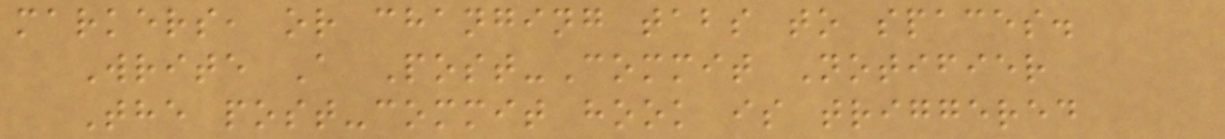markers, or changing tabs to spaces.
Write A Post-Commit Notifier
The post-commit hook is triggered
